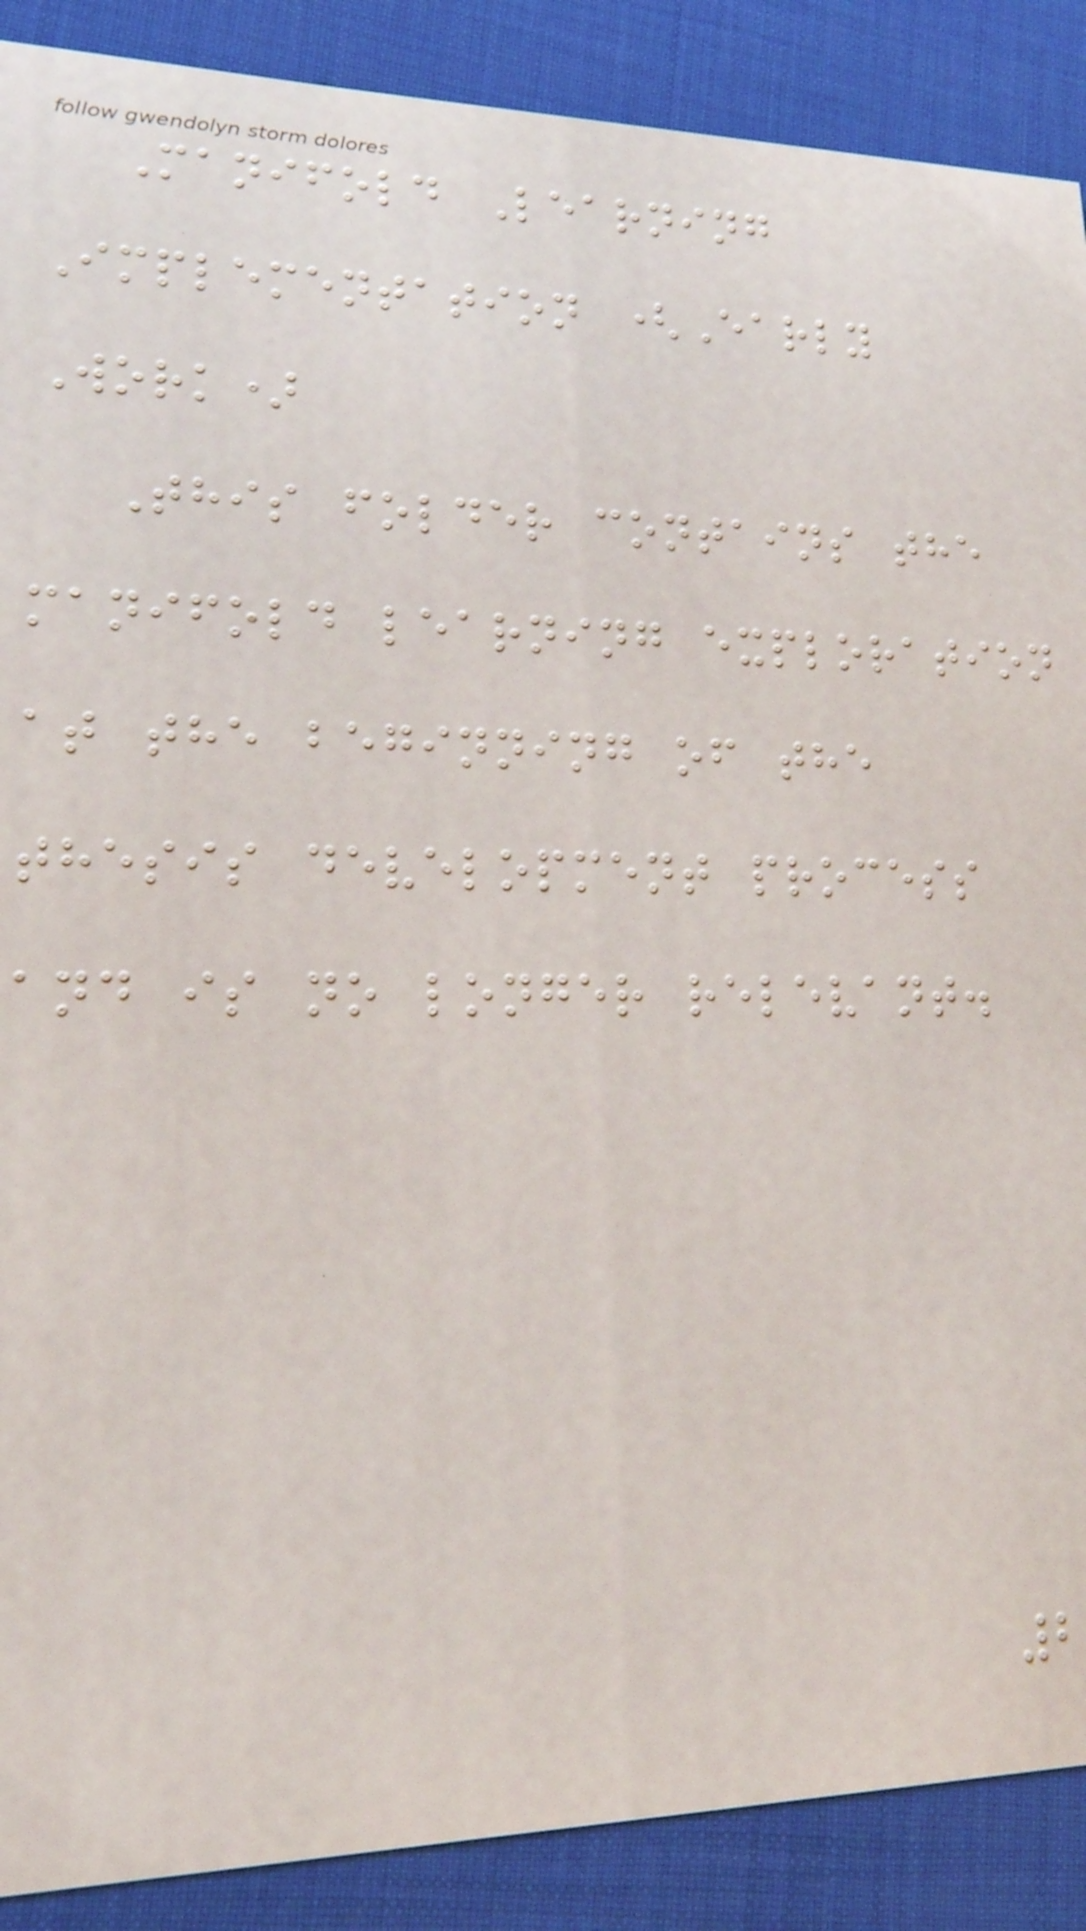Manifold Learning
Implementation (Early
Work)
This folder contains the
manifold learning exploration
at the beginning of the
thesis development process
and is no longer relevant.
